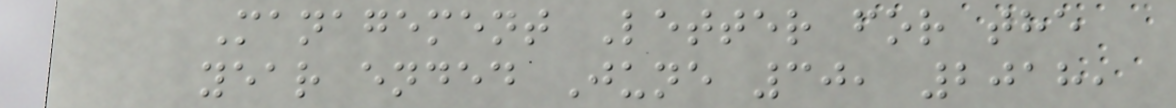Management Letter for the
year ended June 30, 2018,
